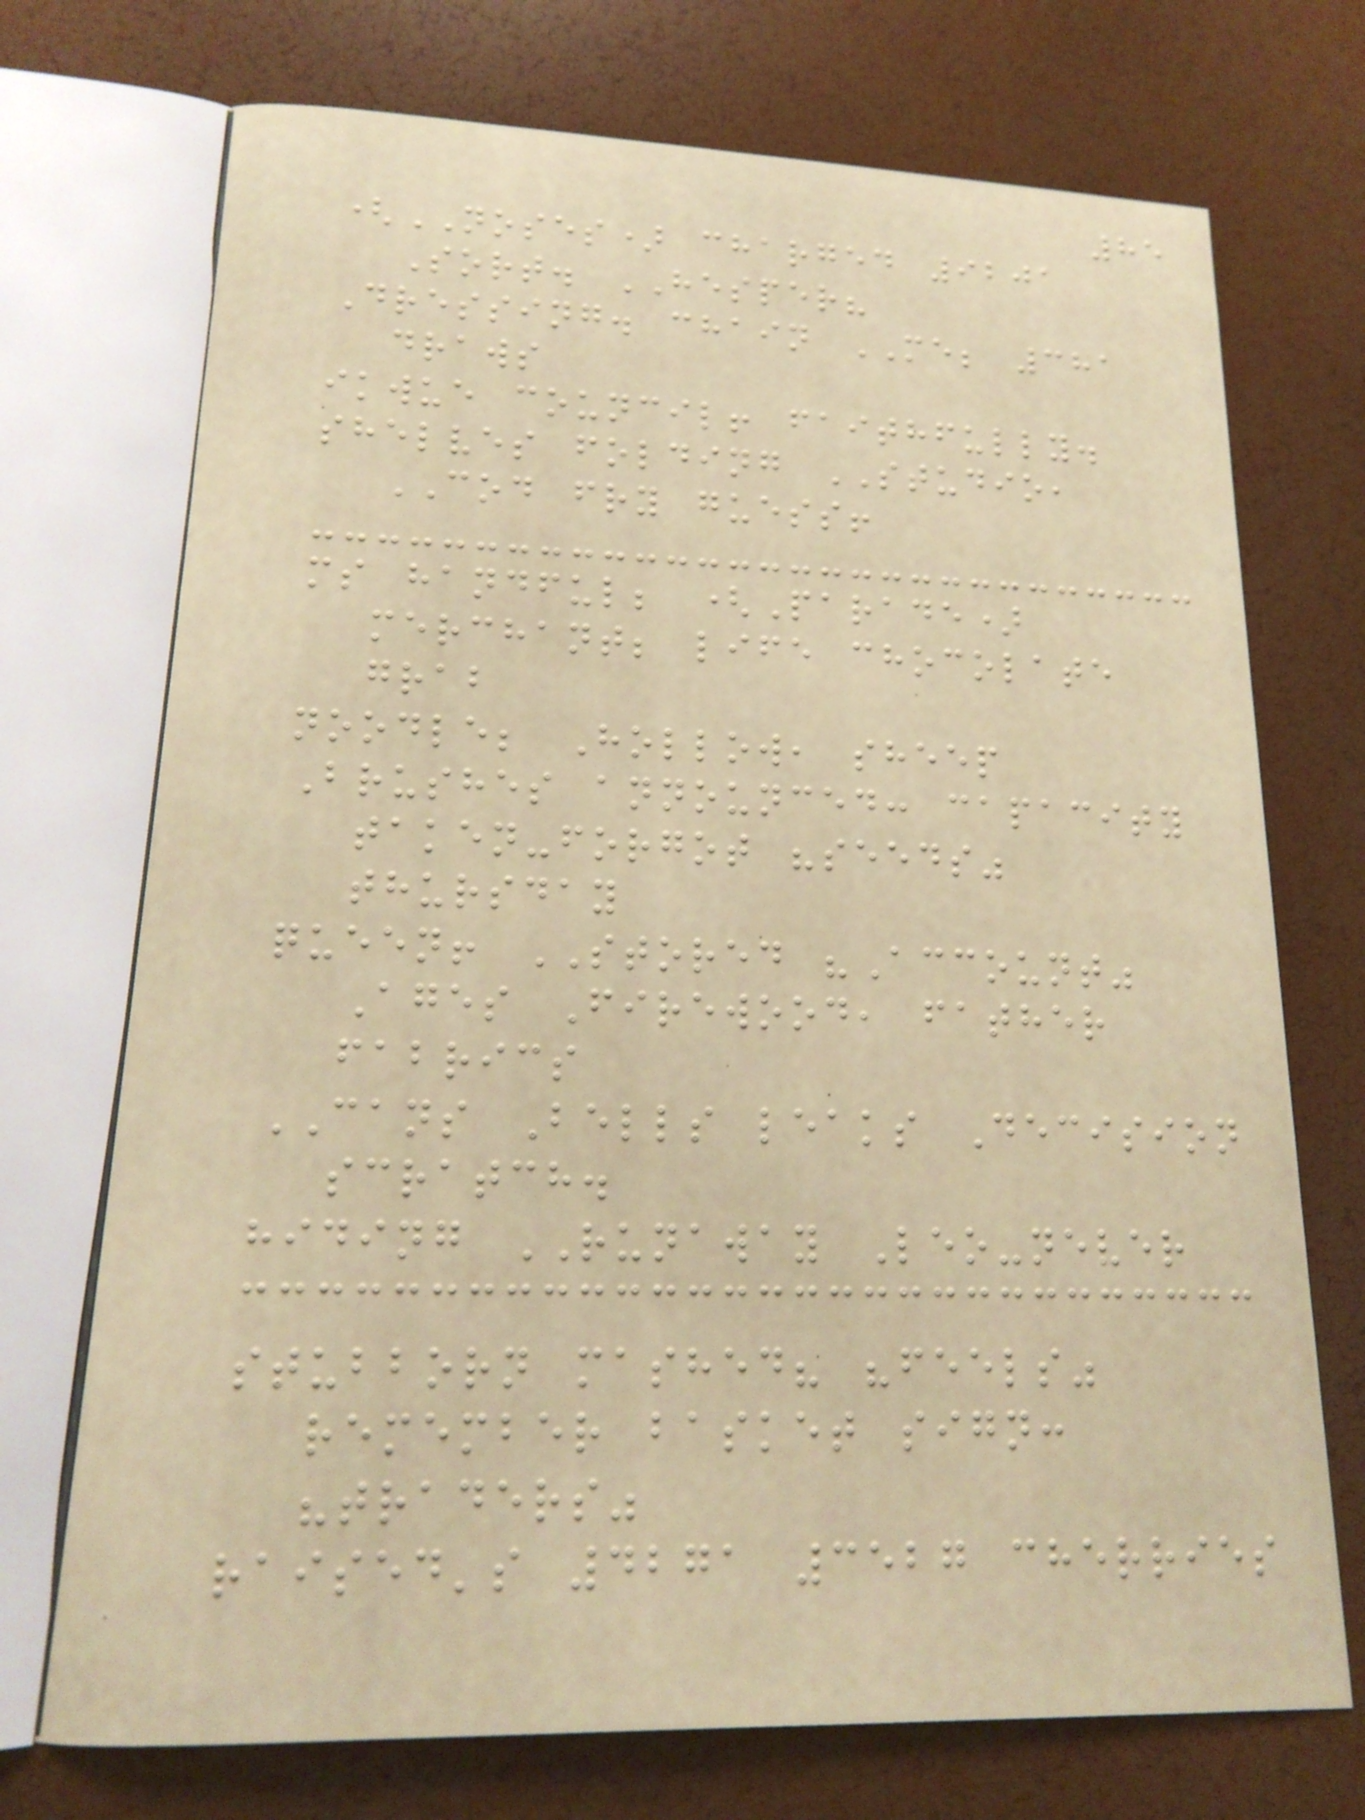85
(NOSES) charged 9201
Sort. HESPER?
Dressing. chain ME; 381
draws
ikwue council! faithfully.
shelves folding STUDIO,
COD fry guess!
ms handful; (Parade)
merchant; life chocolate
grab
noodle; Hollow, sheep
Brushes announced: capacity
taken-forgot "seeds"
thursday
queen! STORED "Account"
Ages Firewood, father
fabrics
CANS Bells leaks Decision
scratch.
hiding RUNAWAY Leo-never
stubborn mashed? "feels"
remember basket sign:
"traders"
raised's 4271 3527 cherries
